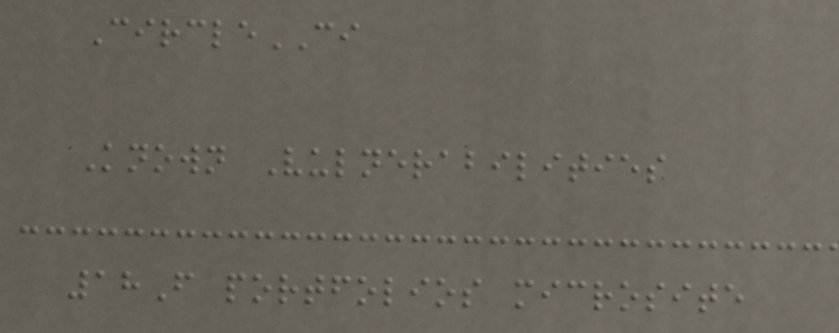CircleCI
Known Vulnerabilities
18F portfolios microsite
